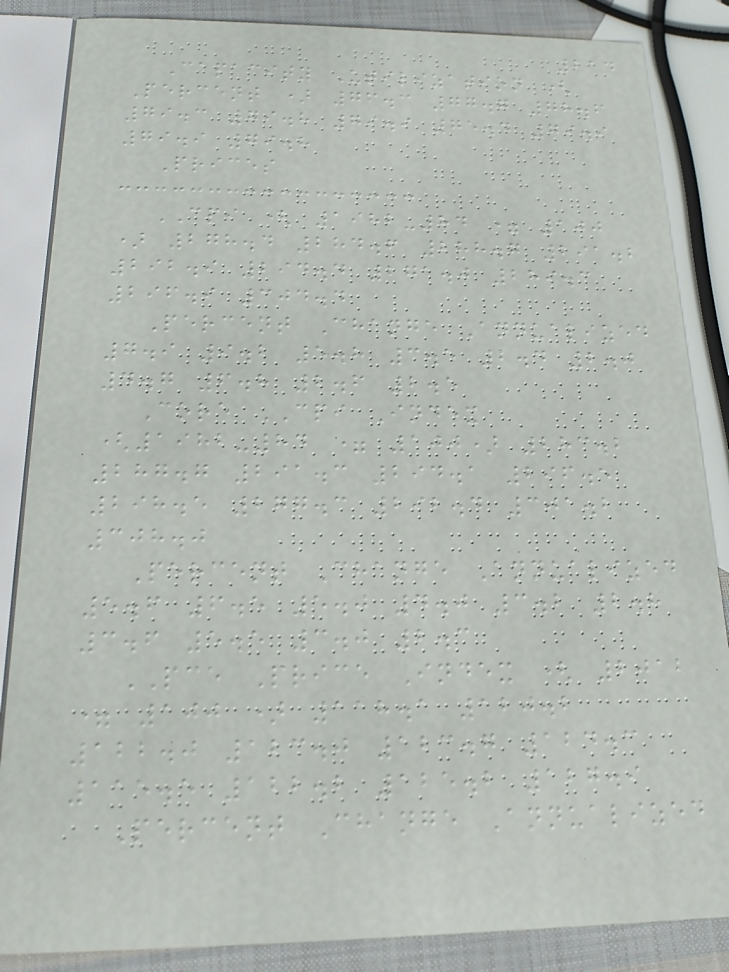214
Capacity Utilization (
Percent ) 76.3 77.7 78.6
79.3 79.8 79.9 75.4 79.9
79.9 79.8
Prices
CPI ( 1982-84 = 100
) 278.4 284.6 288.7 291.2
292.9 294.4 271.0 289.3
296.9 304.4
Percent Change Annualized
7.9 9.2 5.8 3.5 2.4 2.0
4.7 6.8 2.6 2.5
Core CPI Index
(1982-84 = 100) 283.2
287.7 291.3 294.1 296.5
298.5 277.3 292.4 301.2
308.0
Percent Change Annualized
5.6 6.5 5.0 4.0 3.2 2.8
3.6 5.5 3.0 2.3
PCE Price Index ( 2012
= 100 ) 118.1 120.2
122.0 123.0 123.7 124.3
115.5 122.2 125.2 127.9
Percent Change Annualized
